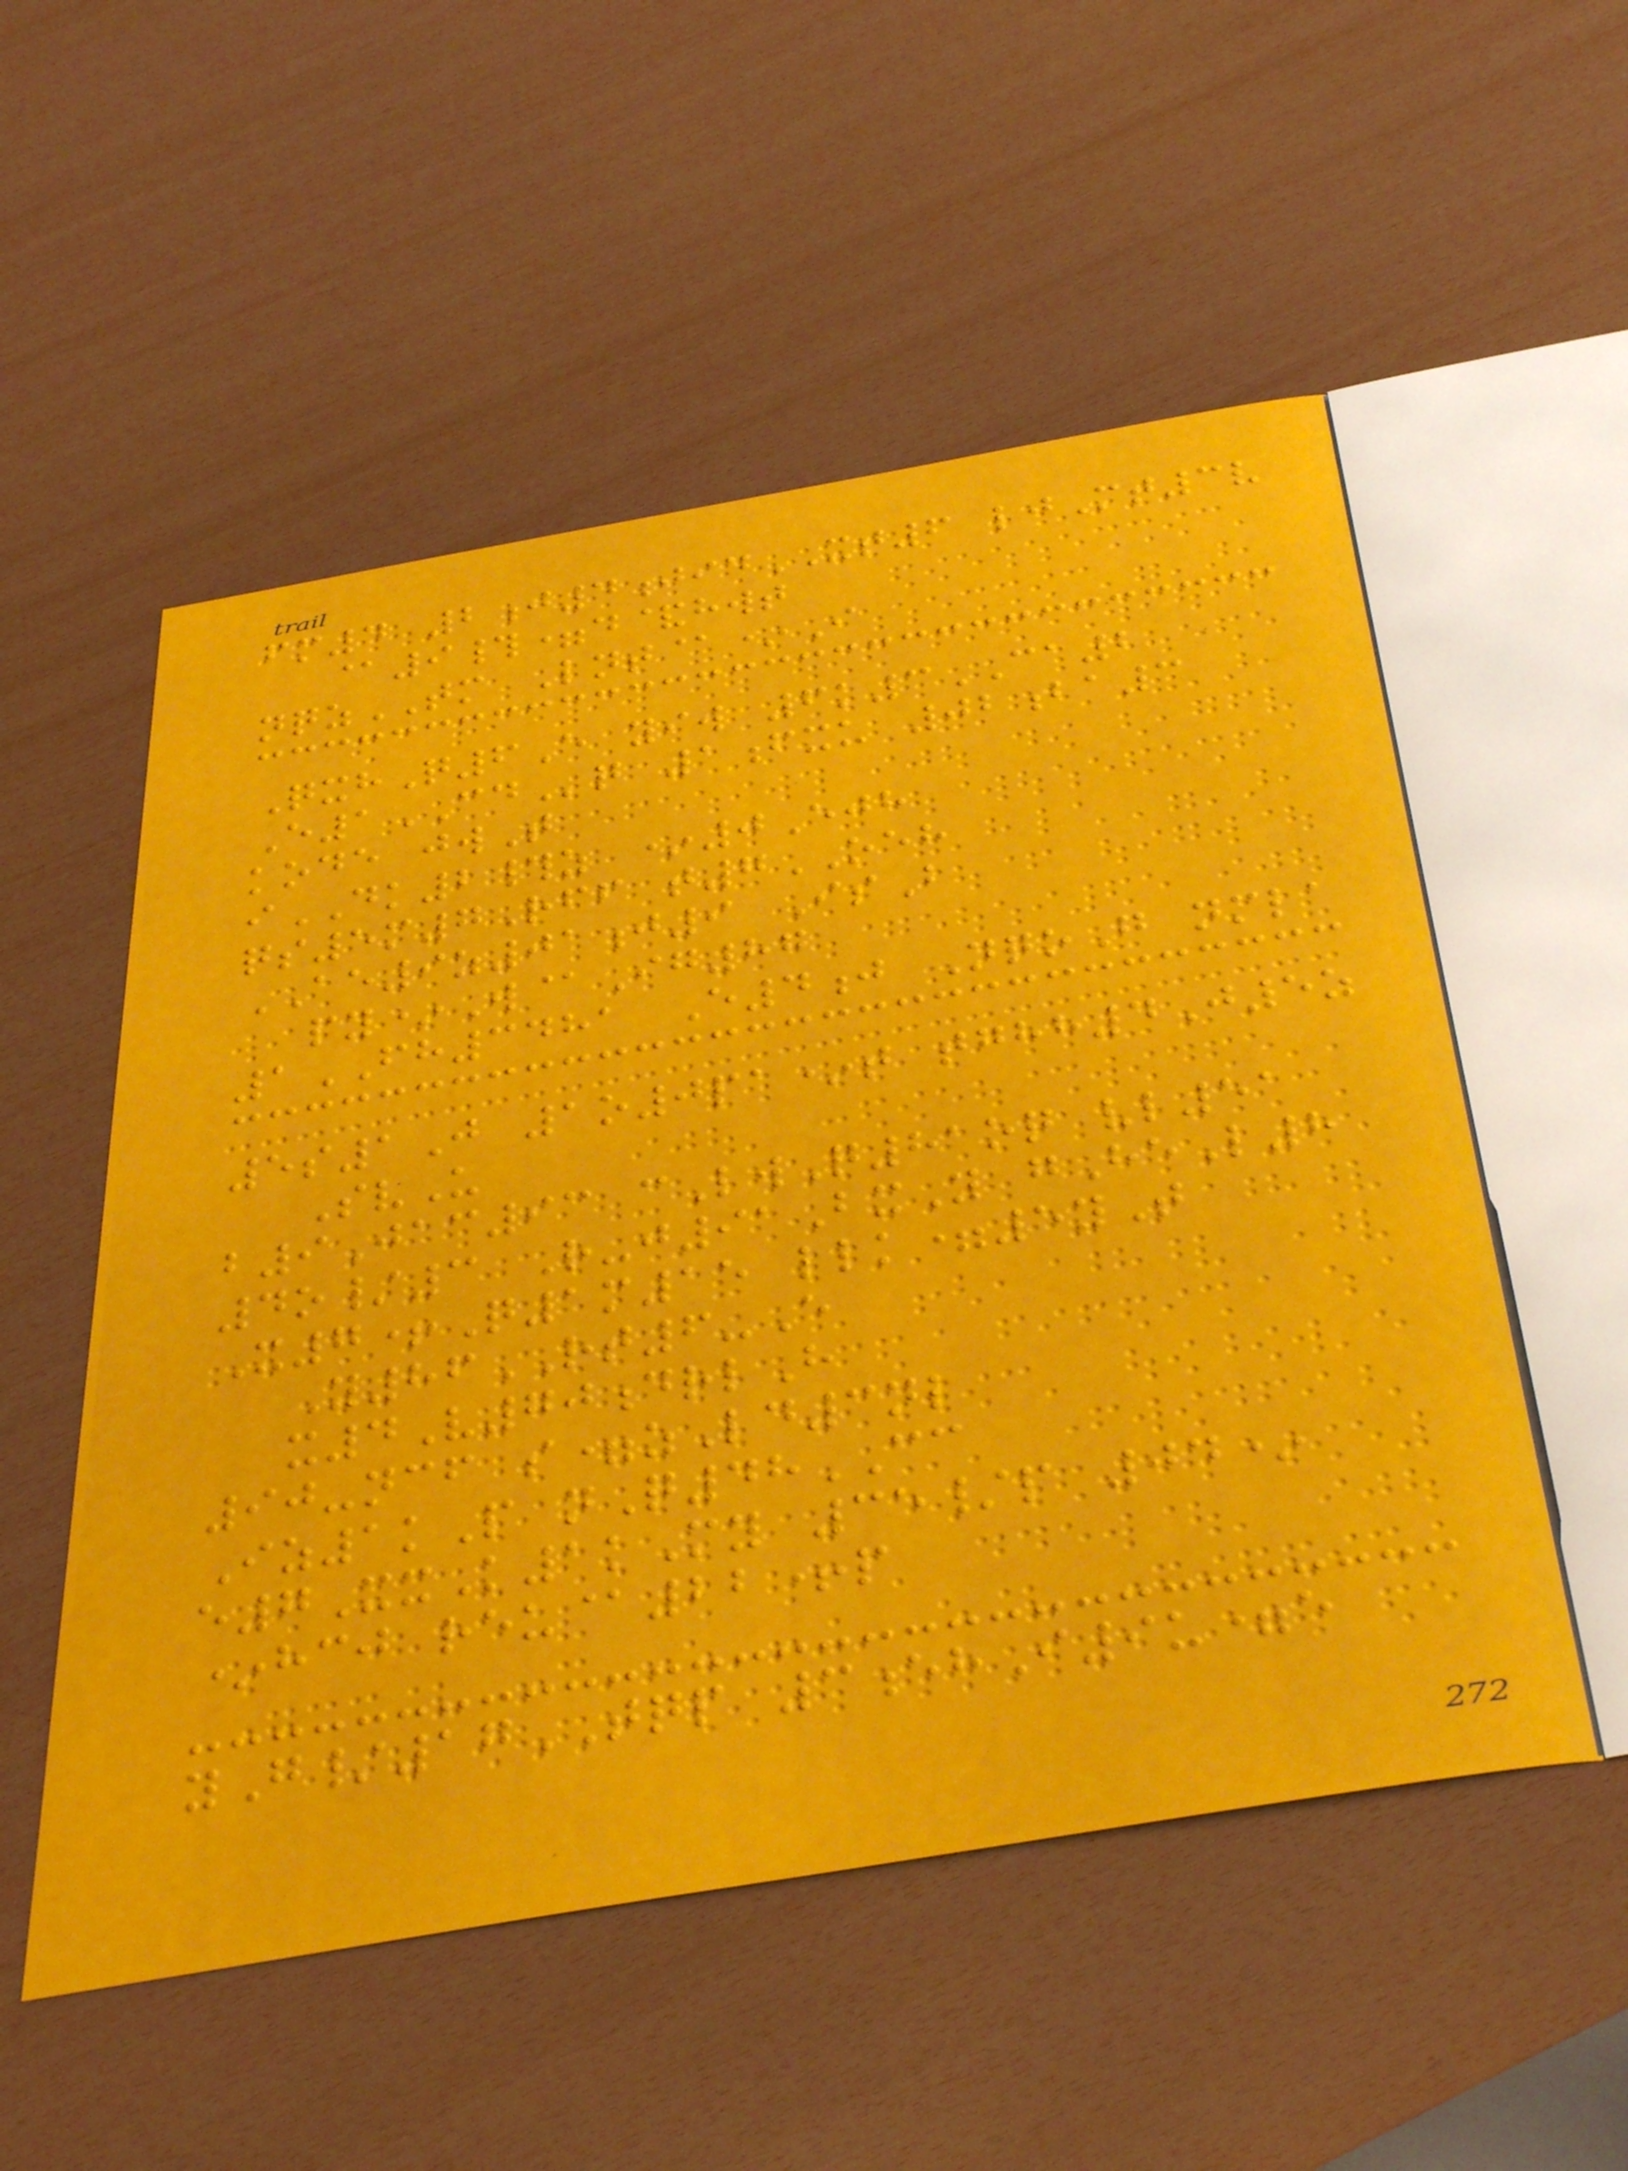fm4 2j4jidXT6 ljMt3v
@9#=d&hwt
nqzTM Lnt@*I
QxhQ6E yiw 6k3CA2
E1CDq 1fxu 02ba3
kode jwT
iDK2#z *0Ejh
qs5m7Rff t7OEH
AE9z01j9 IsB
py*W@Ig87
1FH3481 E4j NqoG nmla
5s1J 1o0pa*t tghh4J5z
SvU
b9Jac93 cLwQ81oq vl51
4o/3 R-j91BxY gHeL8
X7+Q1m15 llk=5yT
Y86RT6-E
x4V70drlH
90-ncf s=zLd3nl
Iz1kP nQ48CC
e7XxK1kMy 35/p 04*
*hcj reu@22+p
yG/17TQP 3ehI9u=e
